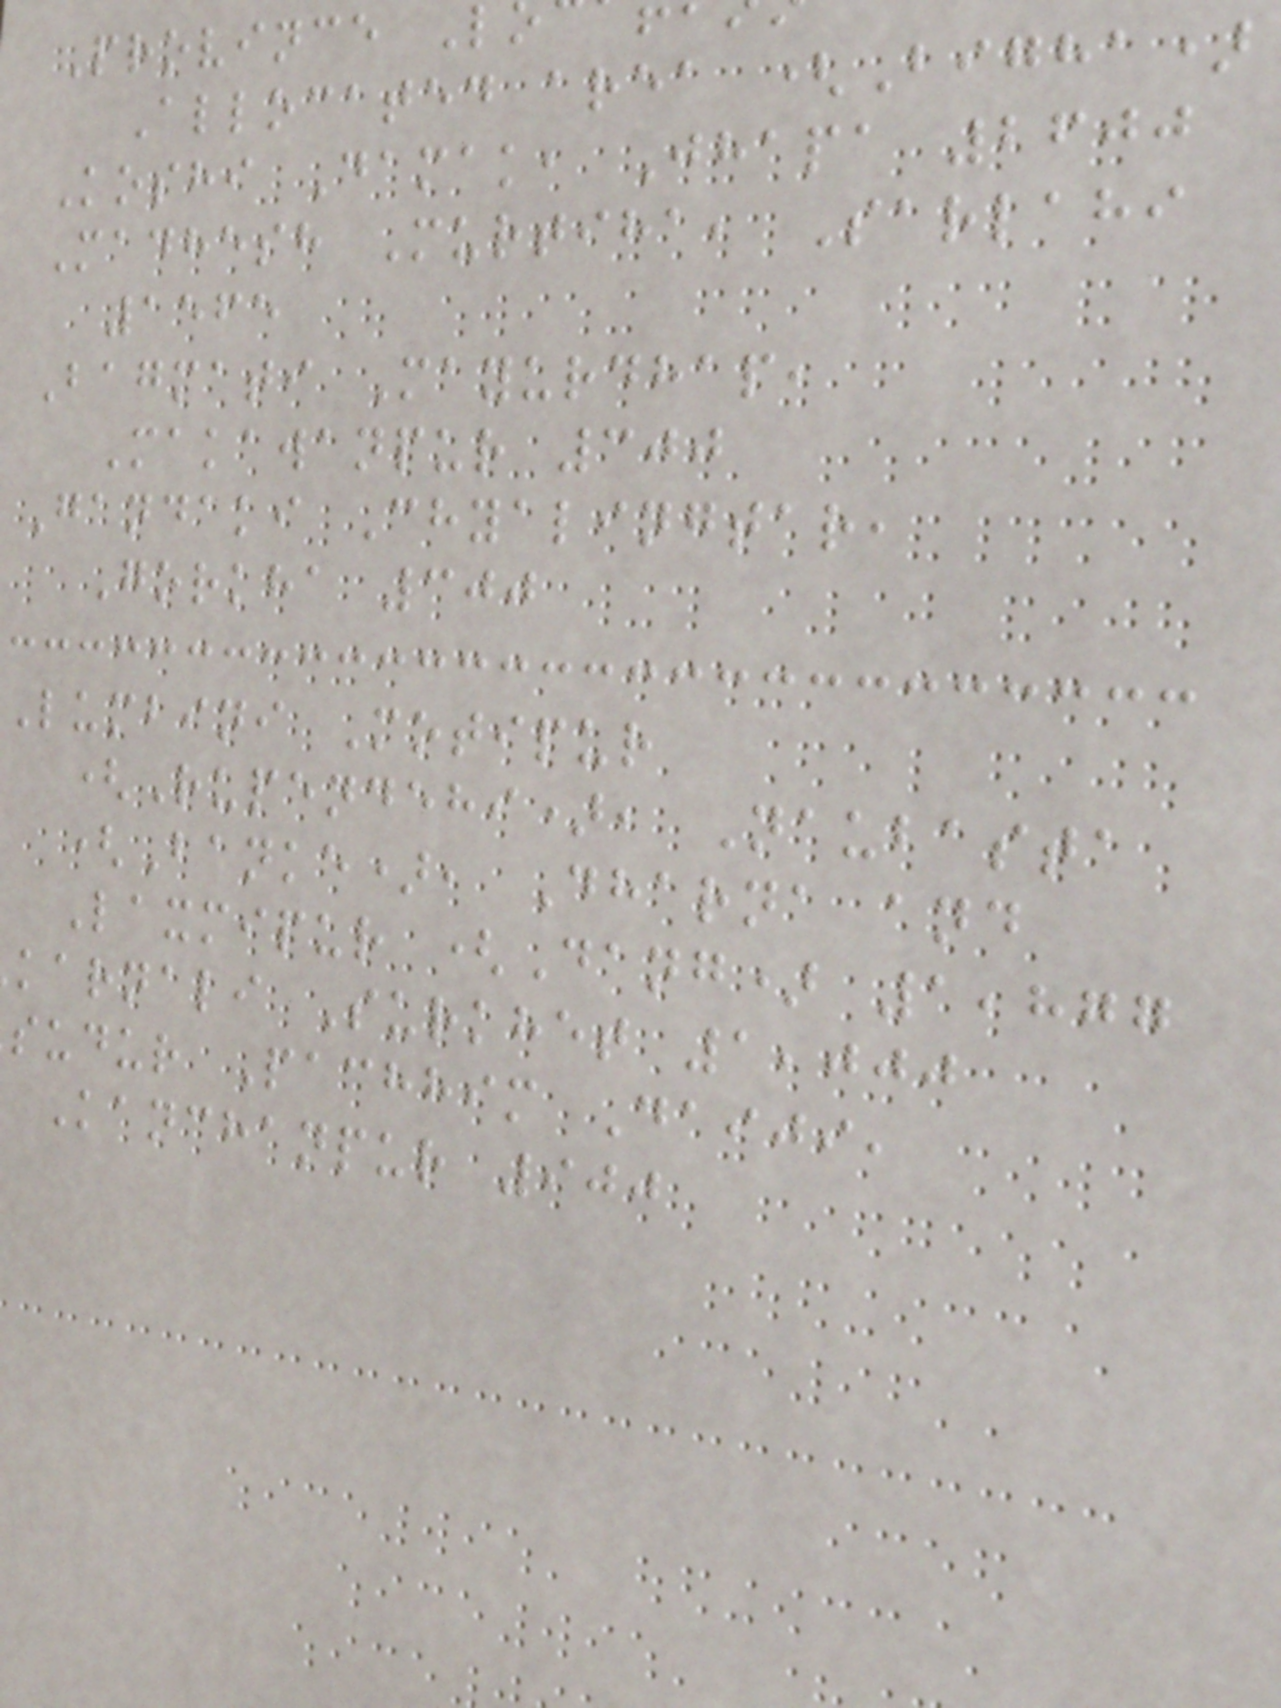Province L
Allocated area (Bigha)
Koshi Damak, Jhapa 2600
Madhesh Murtiha, Sarlahi
1565
Bagmati Mayurdhap,
Makawanpur 300
Gandaki Chyalingtar,
Gorkha 300
Lumbini Motipur
(Rupendehi), Naubasta
(Banke), Dharna and
Laxmipur (Dang) 1,877
karnali Surkhet 1,000
sudur Pachhim Daiji,
Kanchanpur 900
